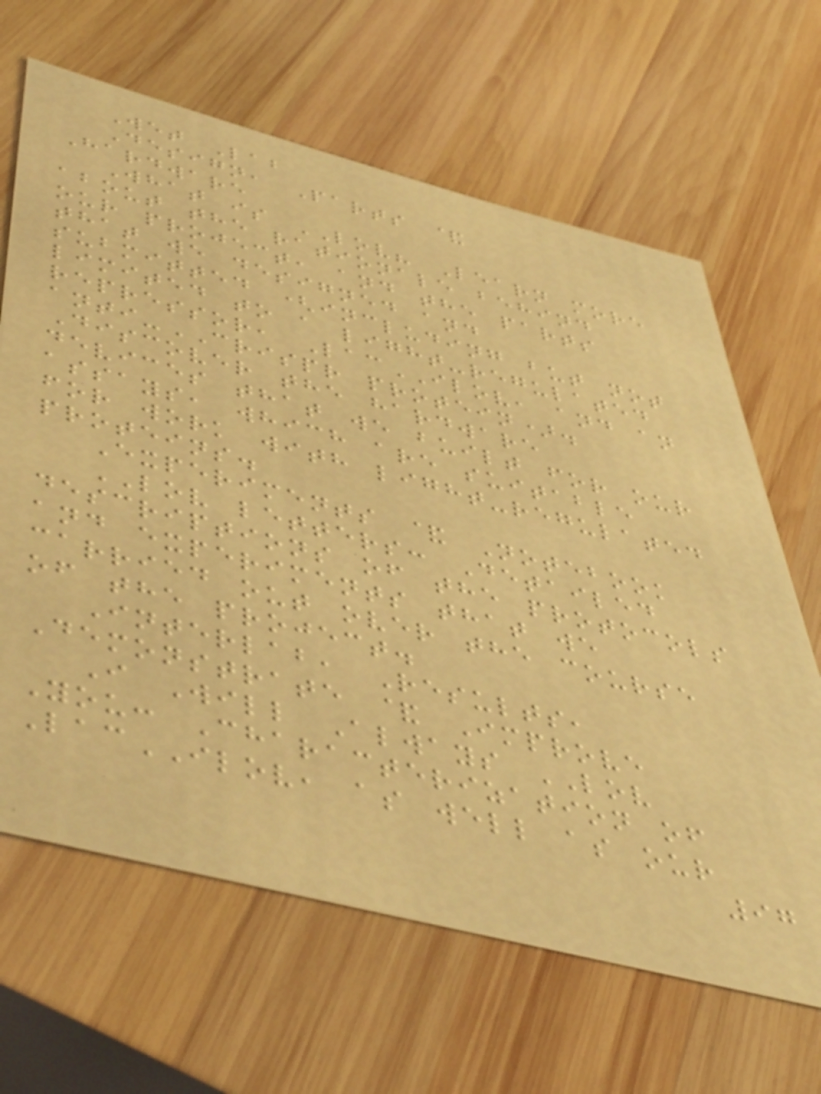Wet Lab
Design, Parts &
Hardware
What is LOV? Learn more
about the rationale behind
our project, and the parts
that we designed and
submitted (including but not
limited to a light-regulated
repressor, LacILOV, and an
anti-CRISPR protein).
Discover the hardware
devices that we built for our
assays, which are suitable
for work with light-regulated
proteins.
Experiments & Notebook
LOV letters: Detailed
descriptions of the protocols
and experiments that we
carried out over the course
of the project.
Interlab, Results,
Demonstrate & Improve
I Will Always LOV
You: Characterization of
LacILOV, as well as our
97
